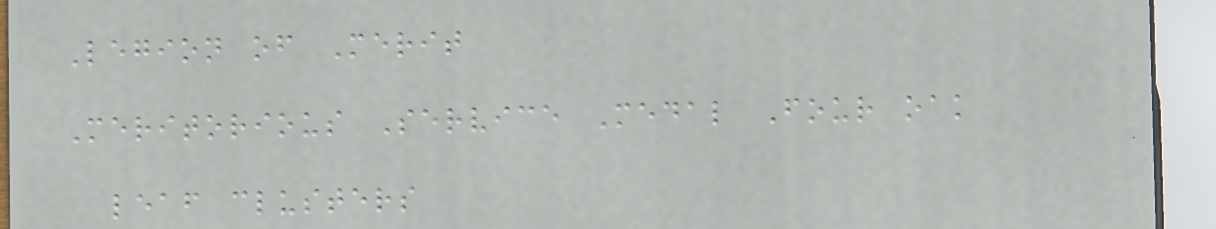Legion of Merit
Meritorious Service Medal Four oak
leaf clusters
